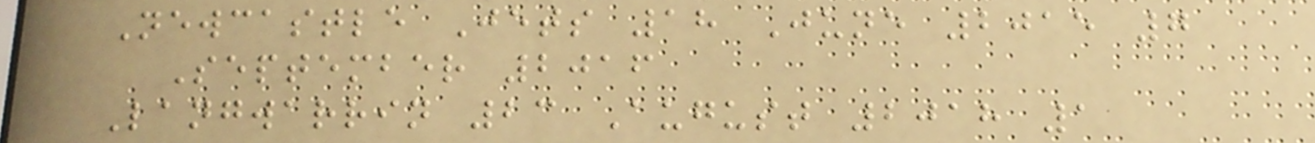Newcastle Jets 18 June 2015 7
September 2016
Langwarrin 23 August 2018 1
